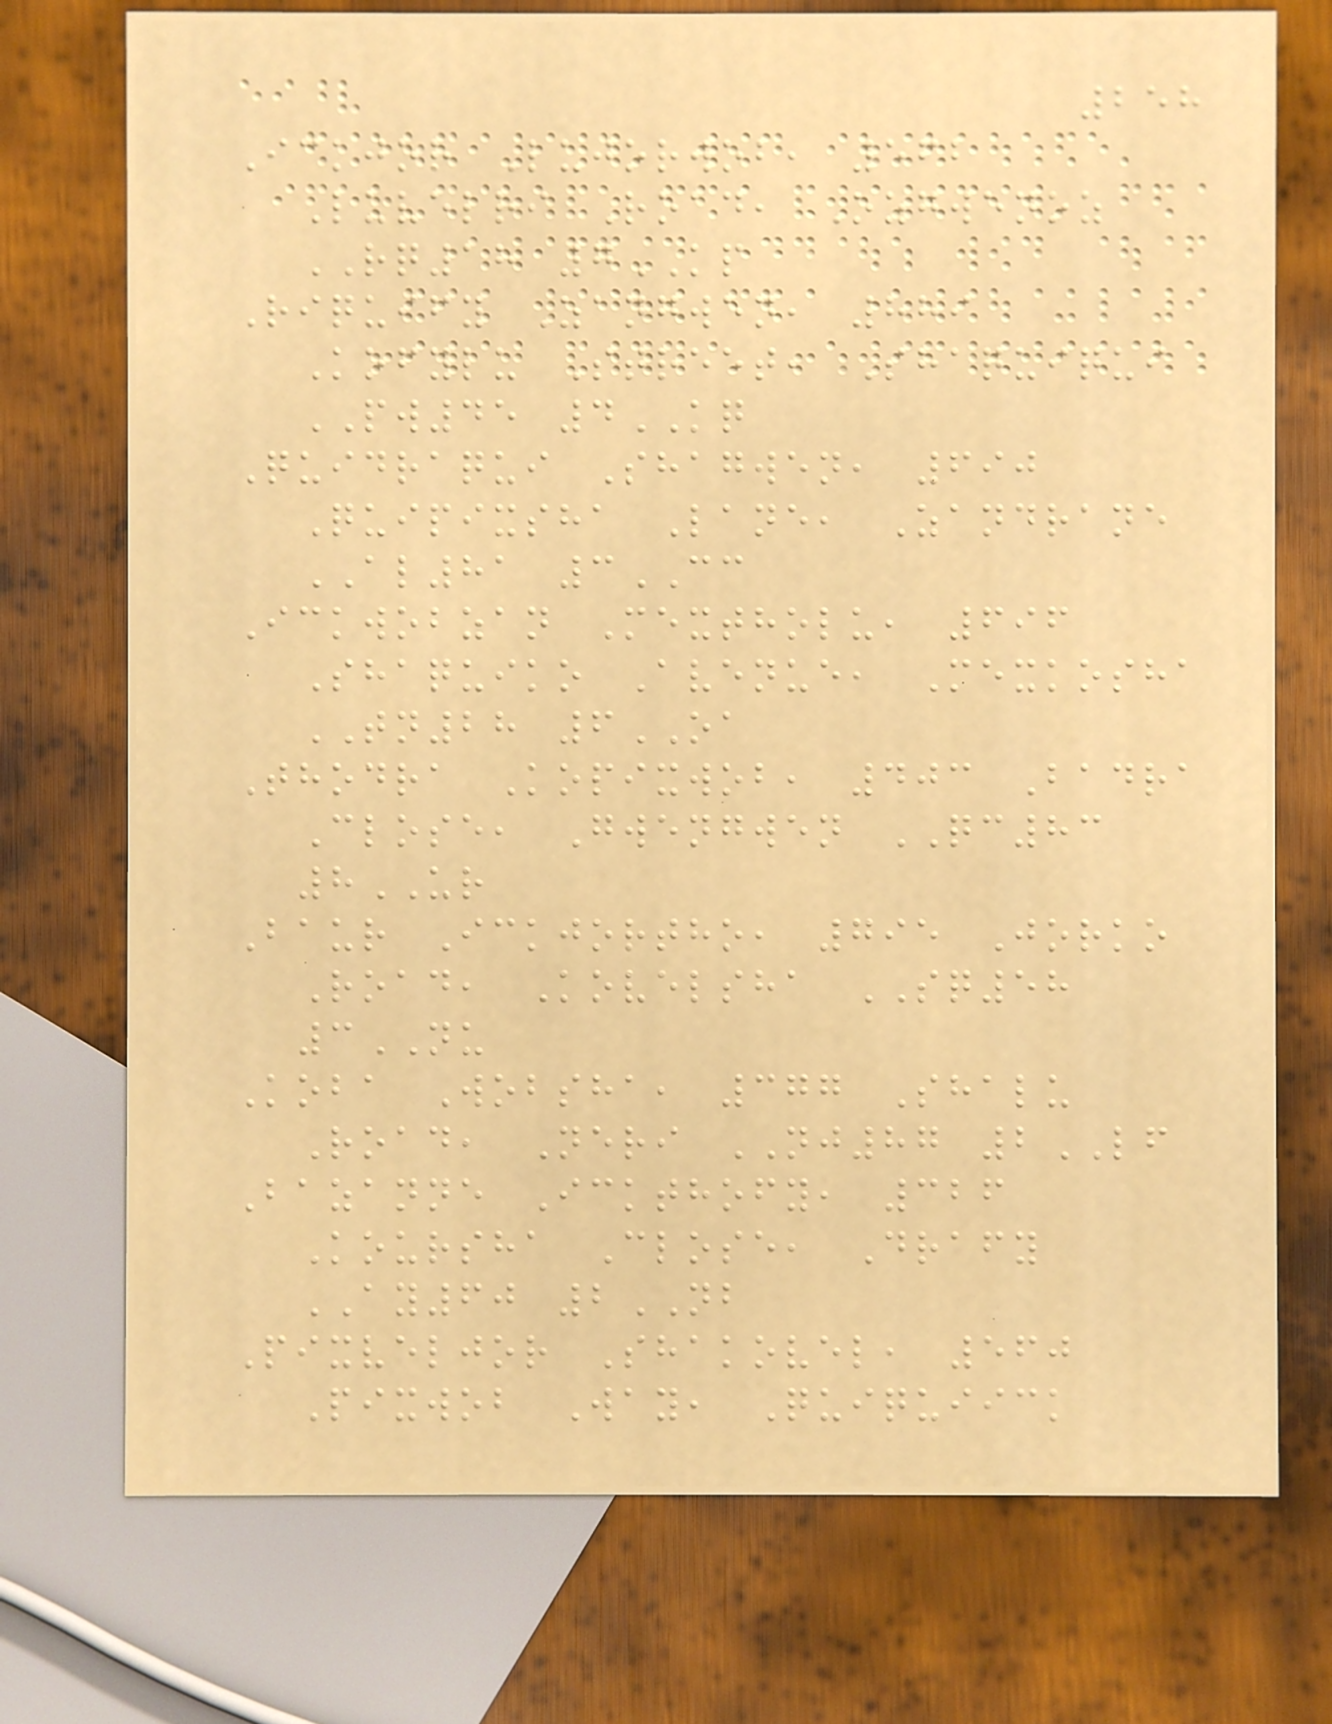258
Ickjor Lujorwob, 562
Luvelri Road, Ozgwenoz
RQ18 7KP
Riquify Zangwen, 889
Kofylu Street, Shaquiqui
PW45 4KQ
Quidraqui Shagwen, 690
Quipixsha Lane, Zandrane
AL81 3CC
Ickwobzan Mextholu, 696
Shaquiko Avenue, Mexkosha
TN28 6OA
Thodra Kopixwob, 403 Badra
Close, Gwengwen QC83
8UR
Baur Ickjortho, 795 Jorko
Road, Kovelsha SQ58
3NU
Koba Wobsha, 377 Shalu
Road, Neri NJ87 2LF
Bazanne Ickthofy, 326
Koursha Close, Drafy
AY60 2NB
Pixveljor Shakovel, 560
Pixwob Way, Quiquiick
